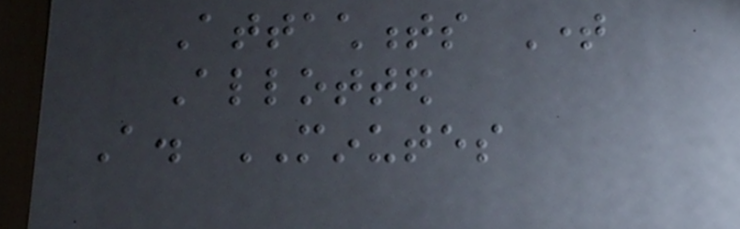Attachments Time
Allotted
A. MINUTES
